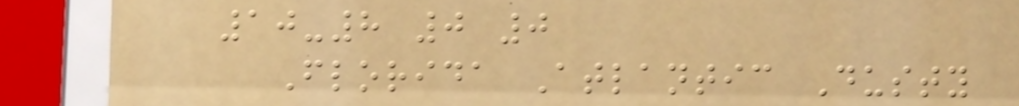10-8 0 0
Florida Atlantic Dusty
